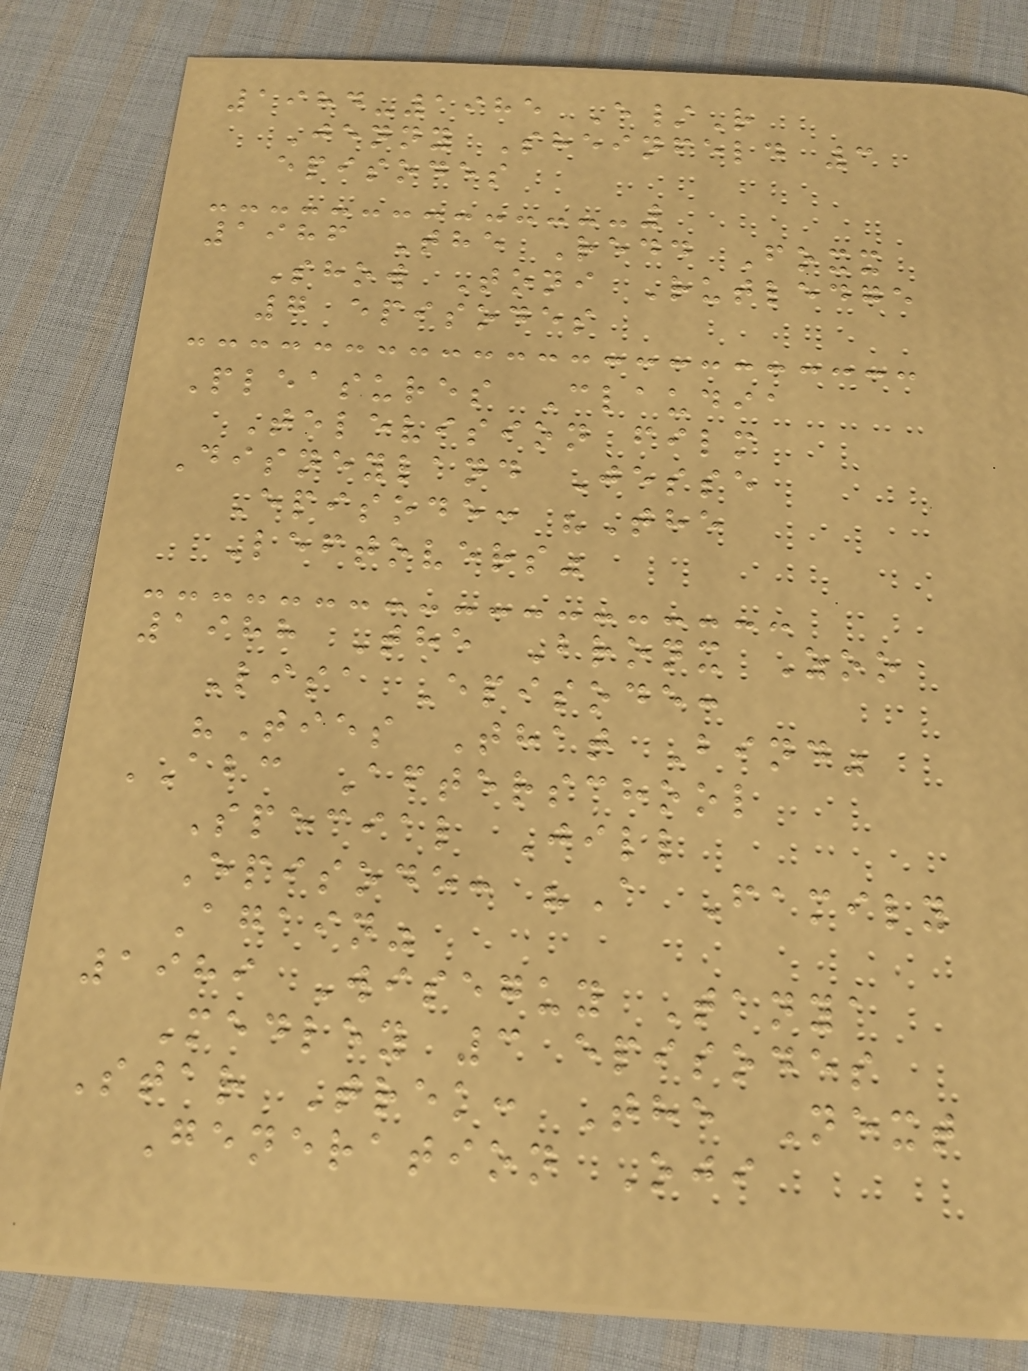1984-1985 E/R
Jenny Sheinfeld 3
episodes
1986 The Redd Foxx
Show Toni Rutledge
7 episodes
Pleasures Claudia
Television film
Disneyland Jesse
Episode: "The
Leftovers"
1988 The Bronx Zoo
Lisa Episode:
"Ties That Bind"
ABC Afterschool
Special Jill
Episode: "A Family
Again"
1989 Wiseguy Tanya
Medley 3 episodes
Star Trek: The Next
Generation Oji
